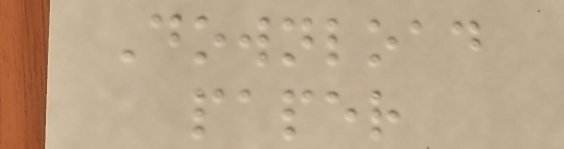Download
paper
